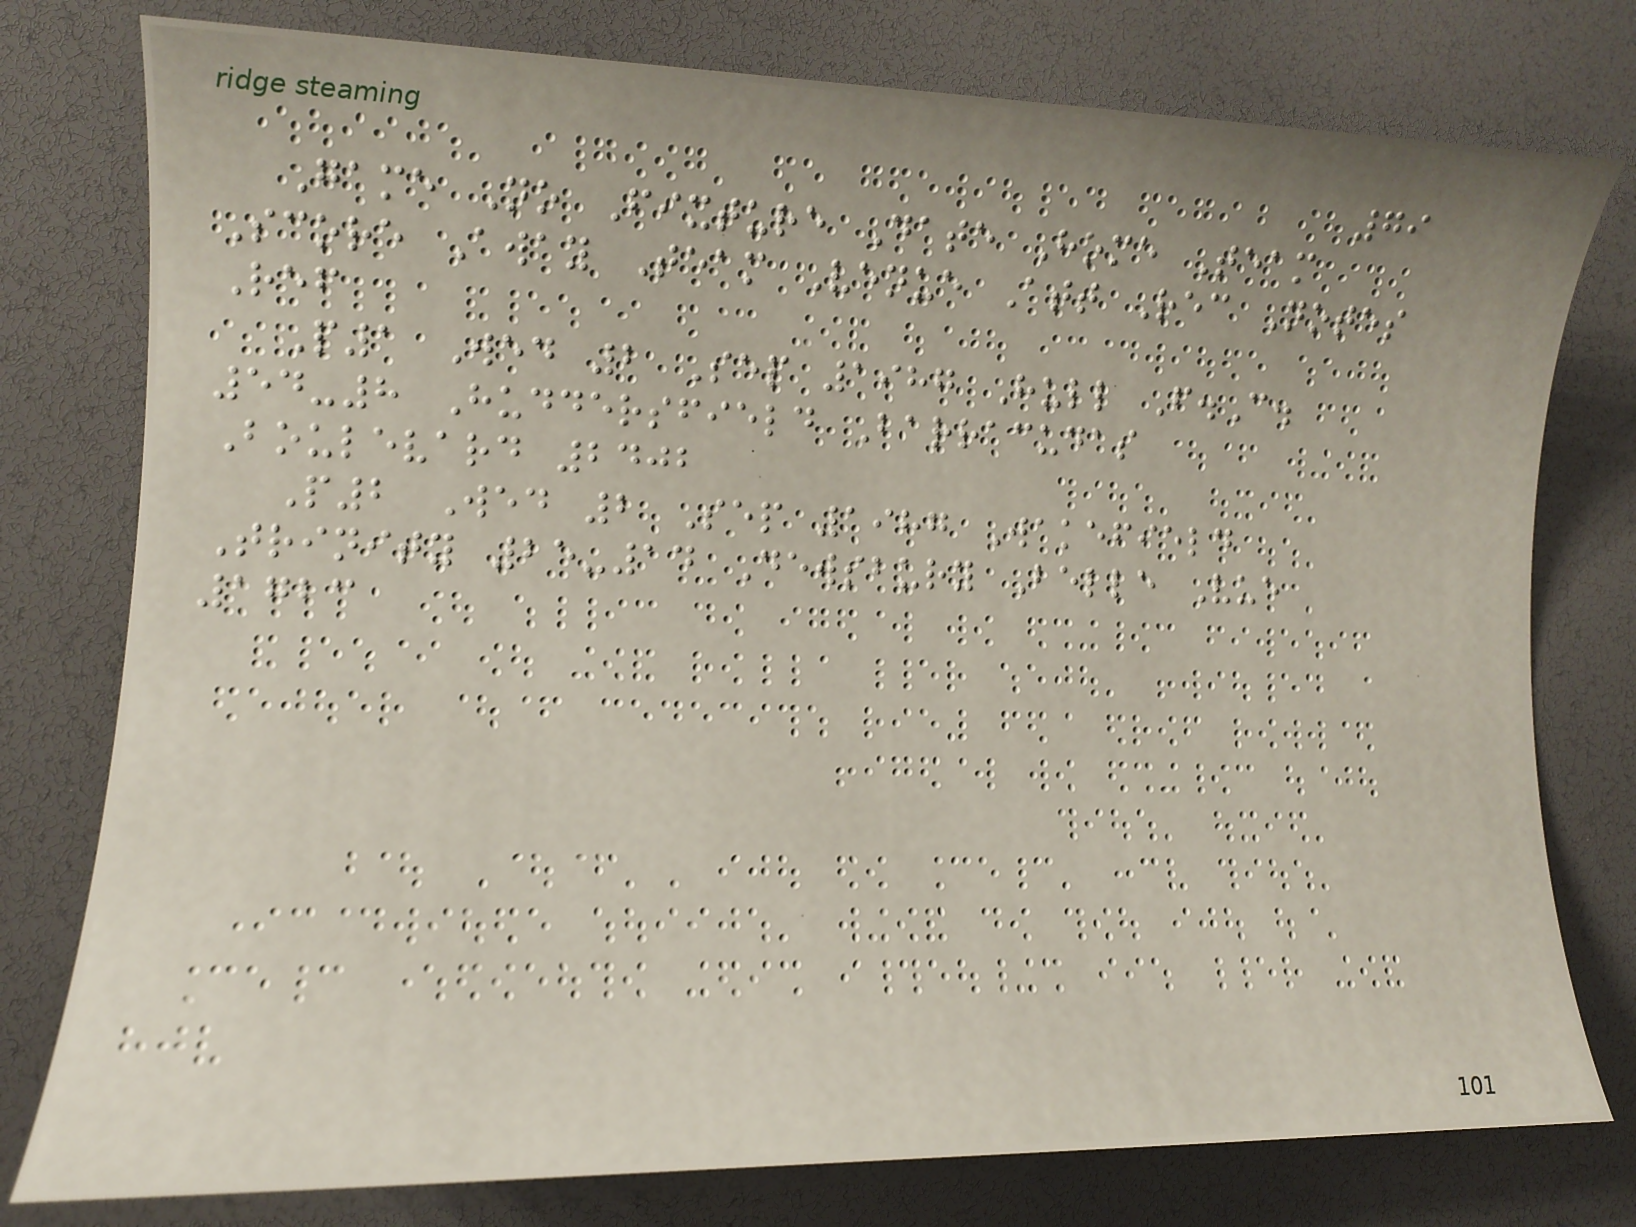79
Game No Fixture Date Home Team
Score Away Team Venue Att Rec Notes
Ref
P1 Wed 2 Sep 1987 Hull F.C.
54-8 Huddersfield Barracudas
Boulevard 2402
P2 Wed 2 Sep 1987 Wakefield
Trinity 25-14 Dewsbury Belle Vue
1723
